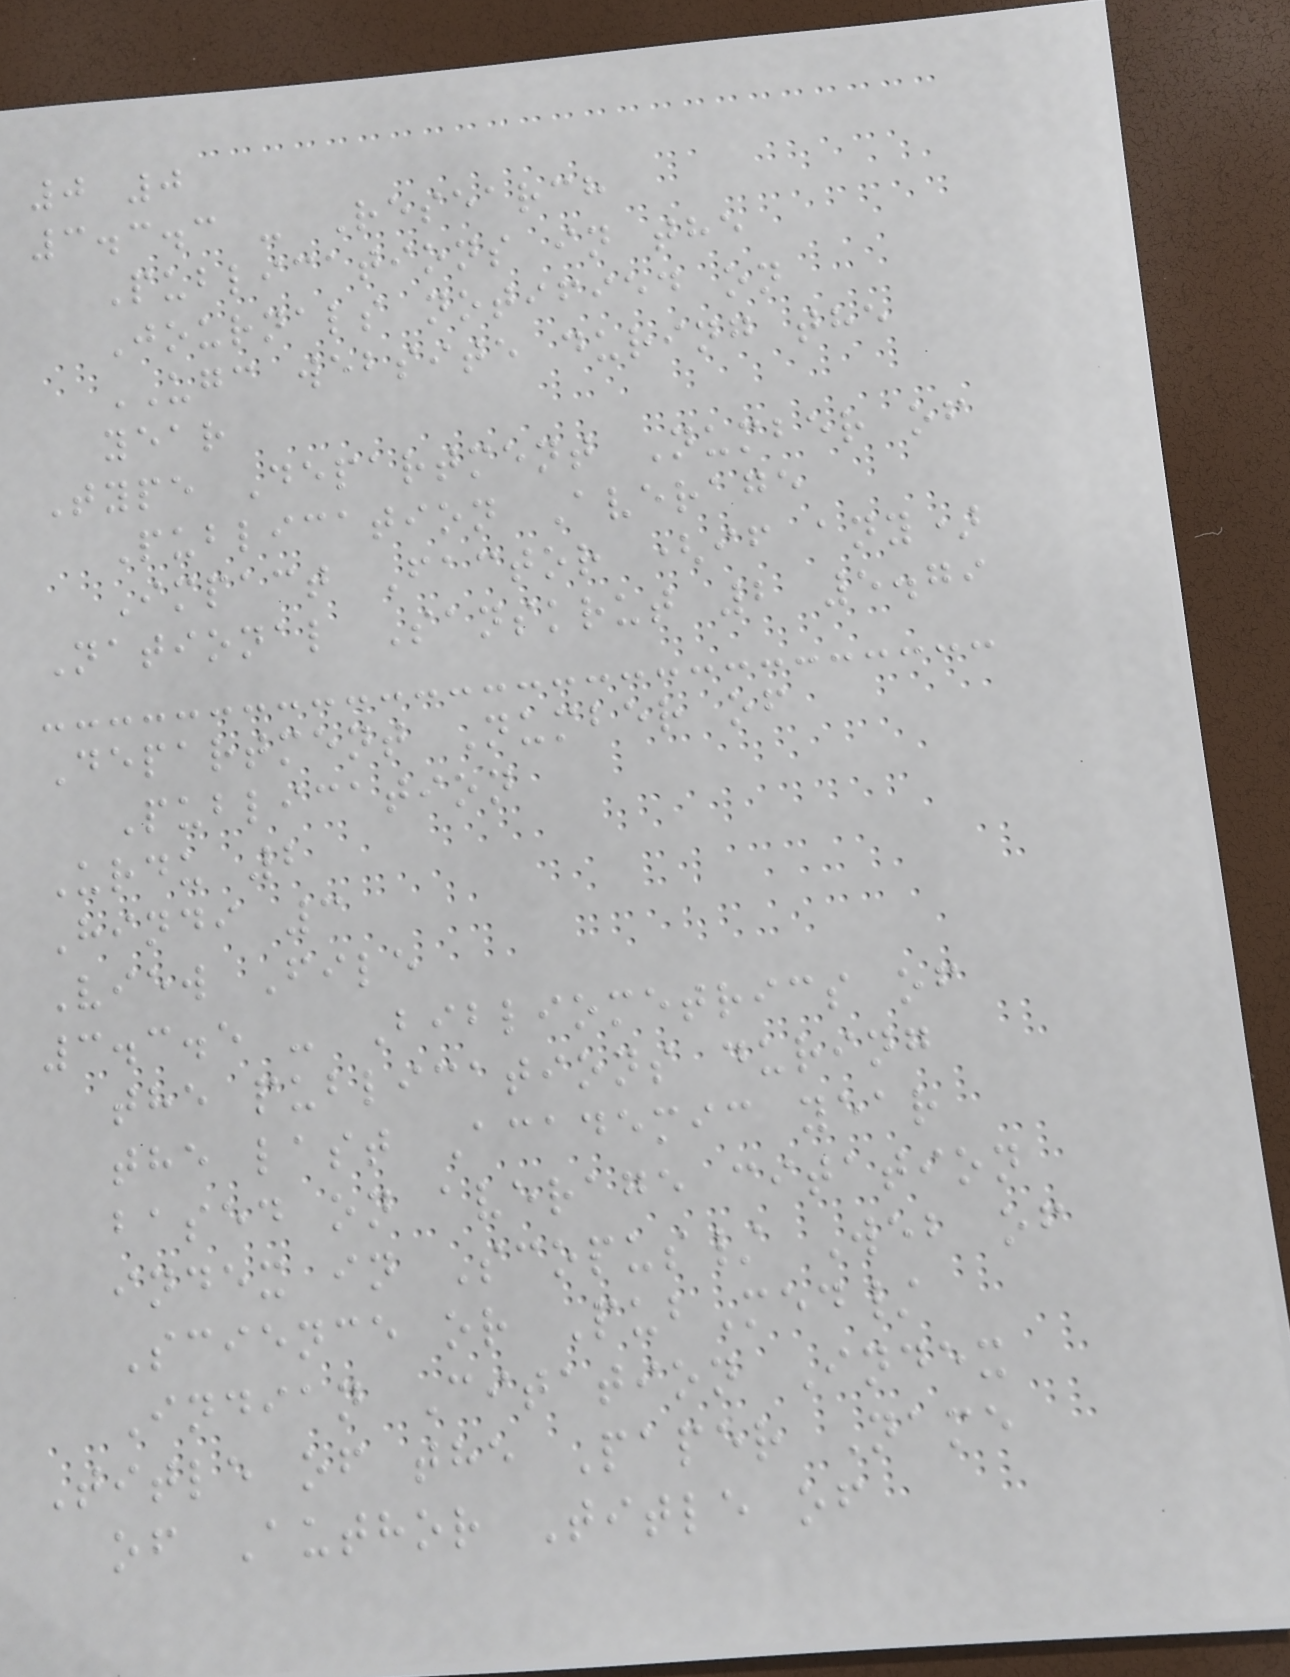0 0
3.3.3 - Research
Publications in the
Journals notified on
UGC website during the
year
Type Department Number of
Publication Average
Impact Factor (if any)
National Sanskrut 2 5.79
Department Number of
Publication
Urdu 2
Hindi 3
View File
3.3.5 - Bibliometrics of
the publications during
the last Academic year
based on average citation
index in Scopus/ Web of
Science or PubMed/
Indian Citation Index
Title of the Paper Name
of Author Title of
